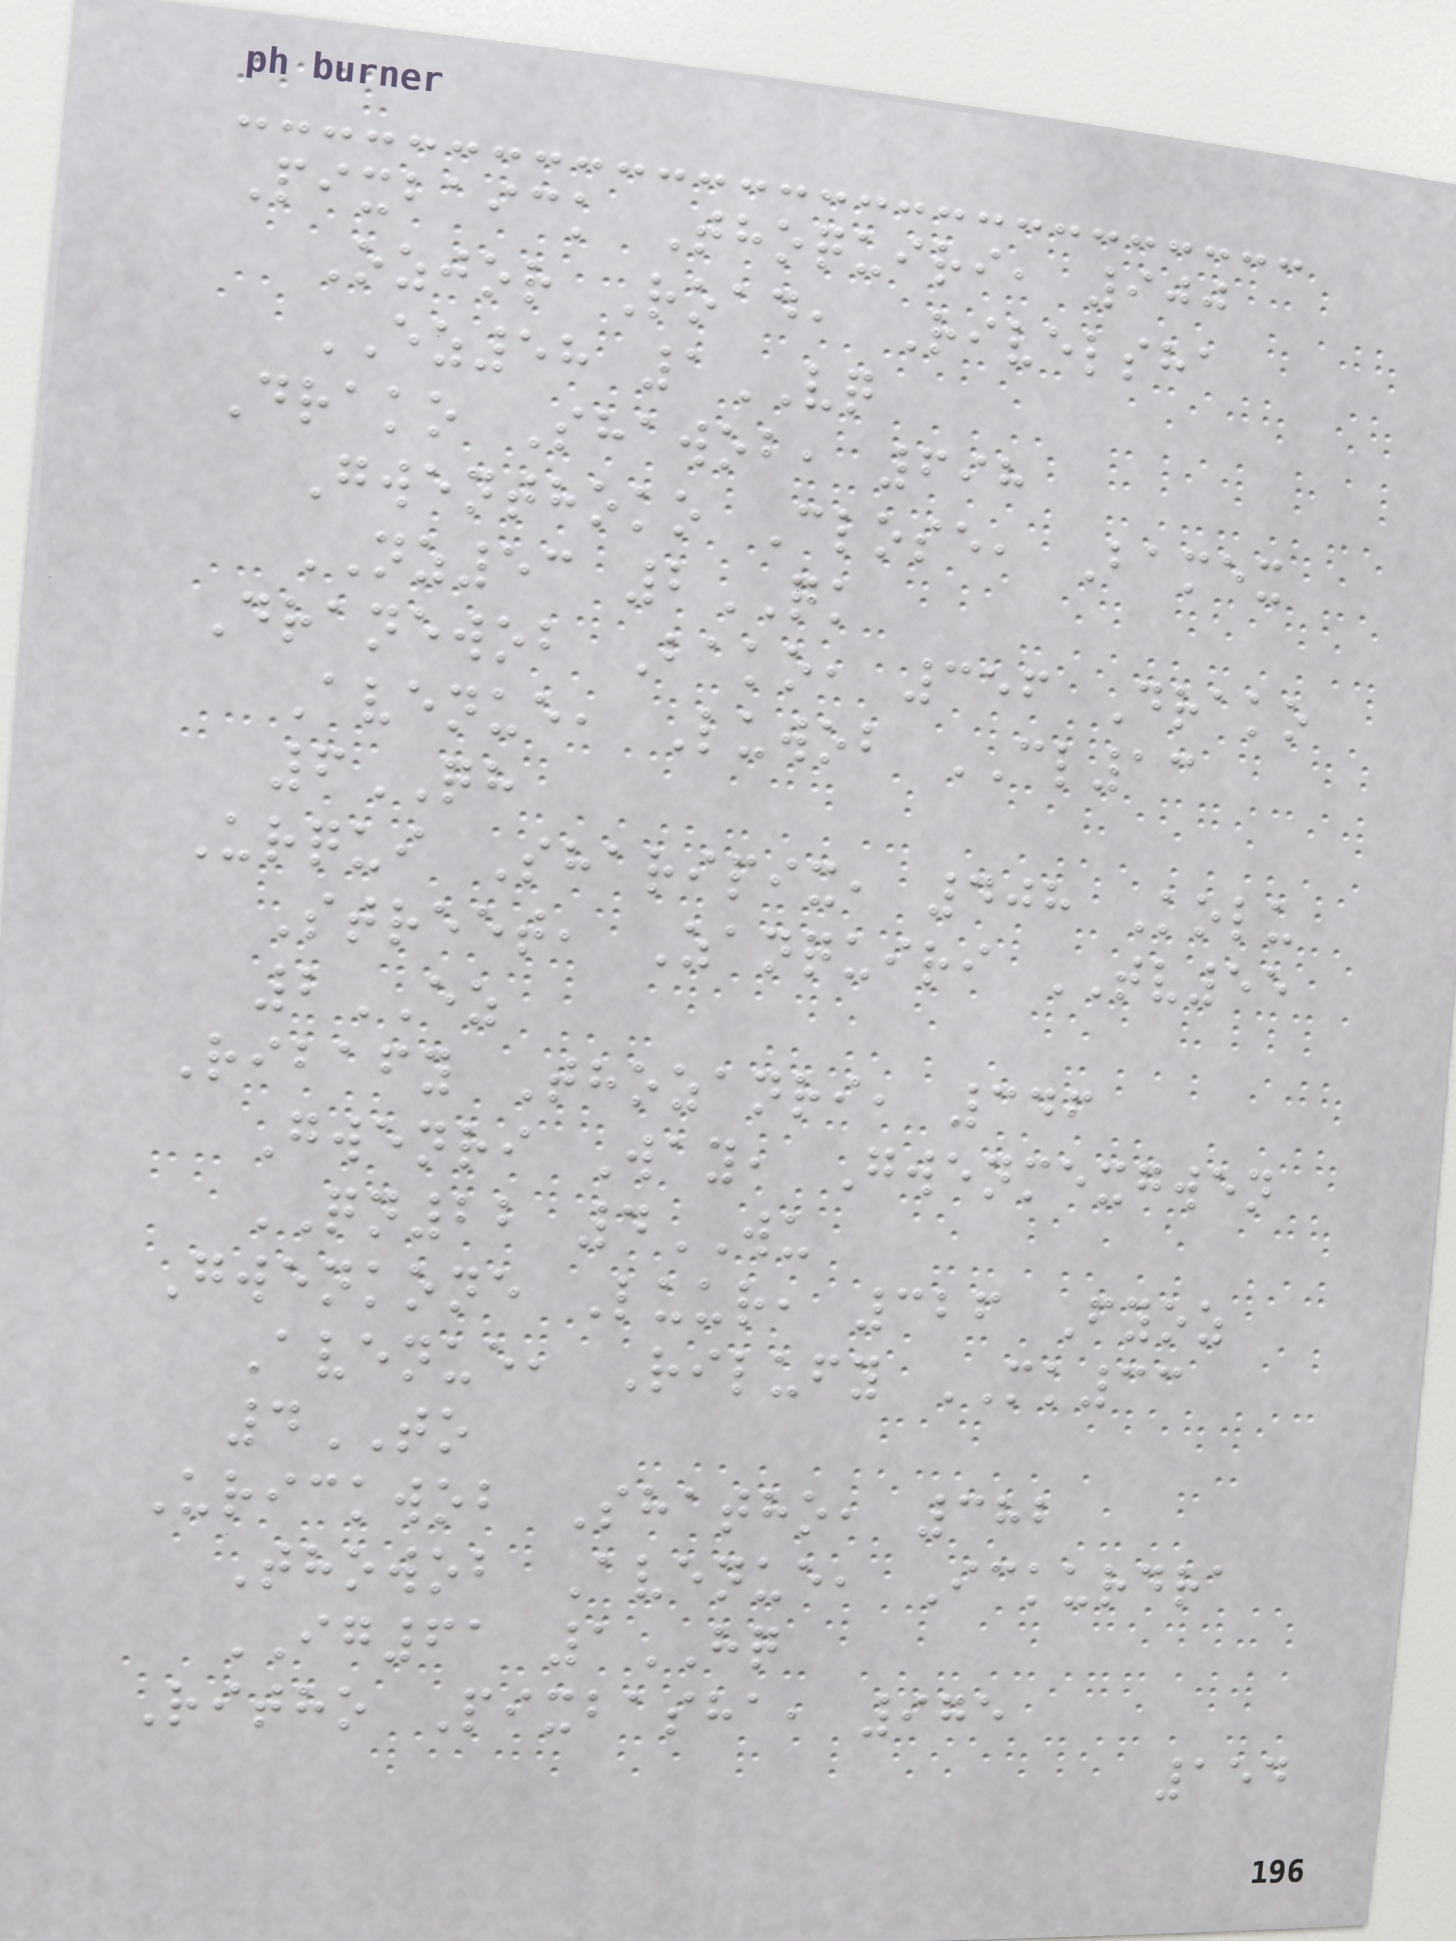Pixbaick Thoquiri, 900
Ozjor Road, Rivelsha
EZ58 1VQ
Drako Shawob, 698
Gwenthoko Close, Bamex
NZ53 2QK
Dranewob Bako, 356 Drako
Avenue, Luwob CL13
6QH
Urqui Sharipix, 408 Kolu
Street, Zanquiri TV55
2EZ
Ribafy Thozanri, 346
Gwenri Way, Gwenmexgwen
QN22 4WU
Gwenkone Luur, 326 Fyoz
Avenue, Rilufy MK33
4TO
Urickwob Shatho, 382
Thowob Avenue, Ickurdra
IG61 1HQ
Ritho Pixbasha, 975
154
